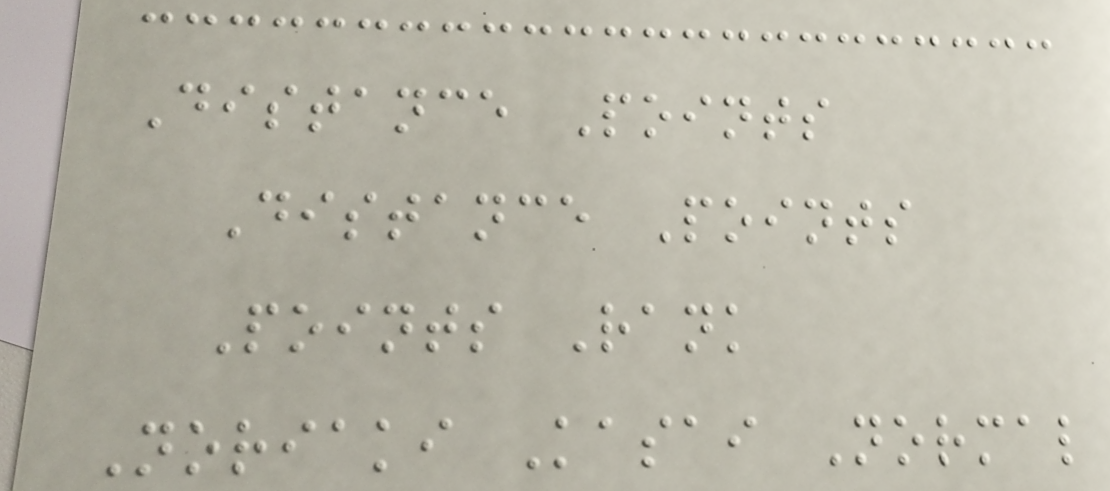Distance Points
Distance Points
Points Rank
Noriaki Kasai Normal
